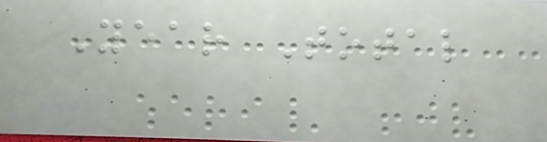Year Total
